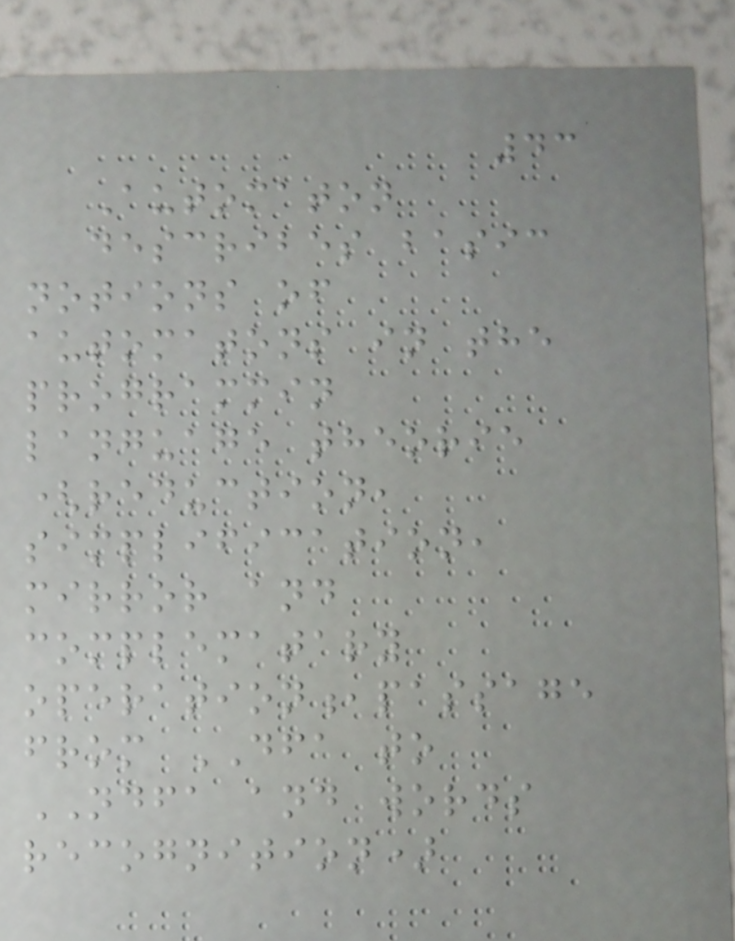43
Automaton
describes basic
notions of
automatons in the
programmin
language theorie
(reduction,
simplification,
mirror and
complematary
operation,passage
from DFA to
NDFA and words
recognition)
